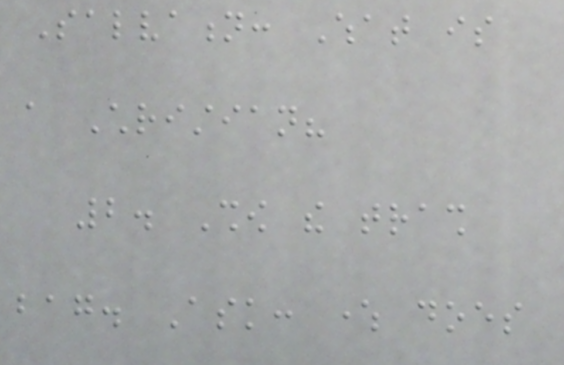Salvation: What is
a Christian?
2. Show the trash
bag. Ask: where does
